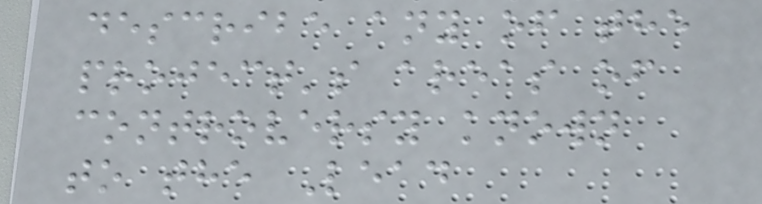describe any of the
project's areas of
controversy known
to the Lead
